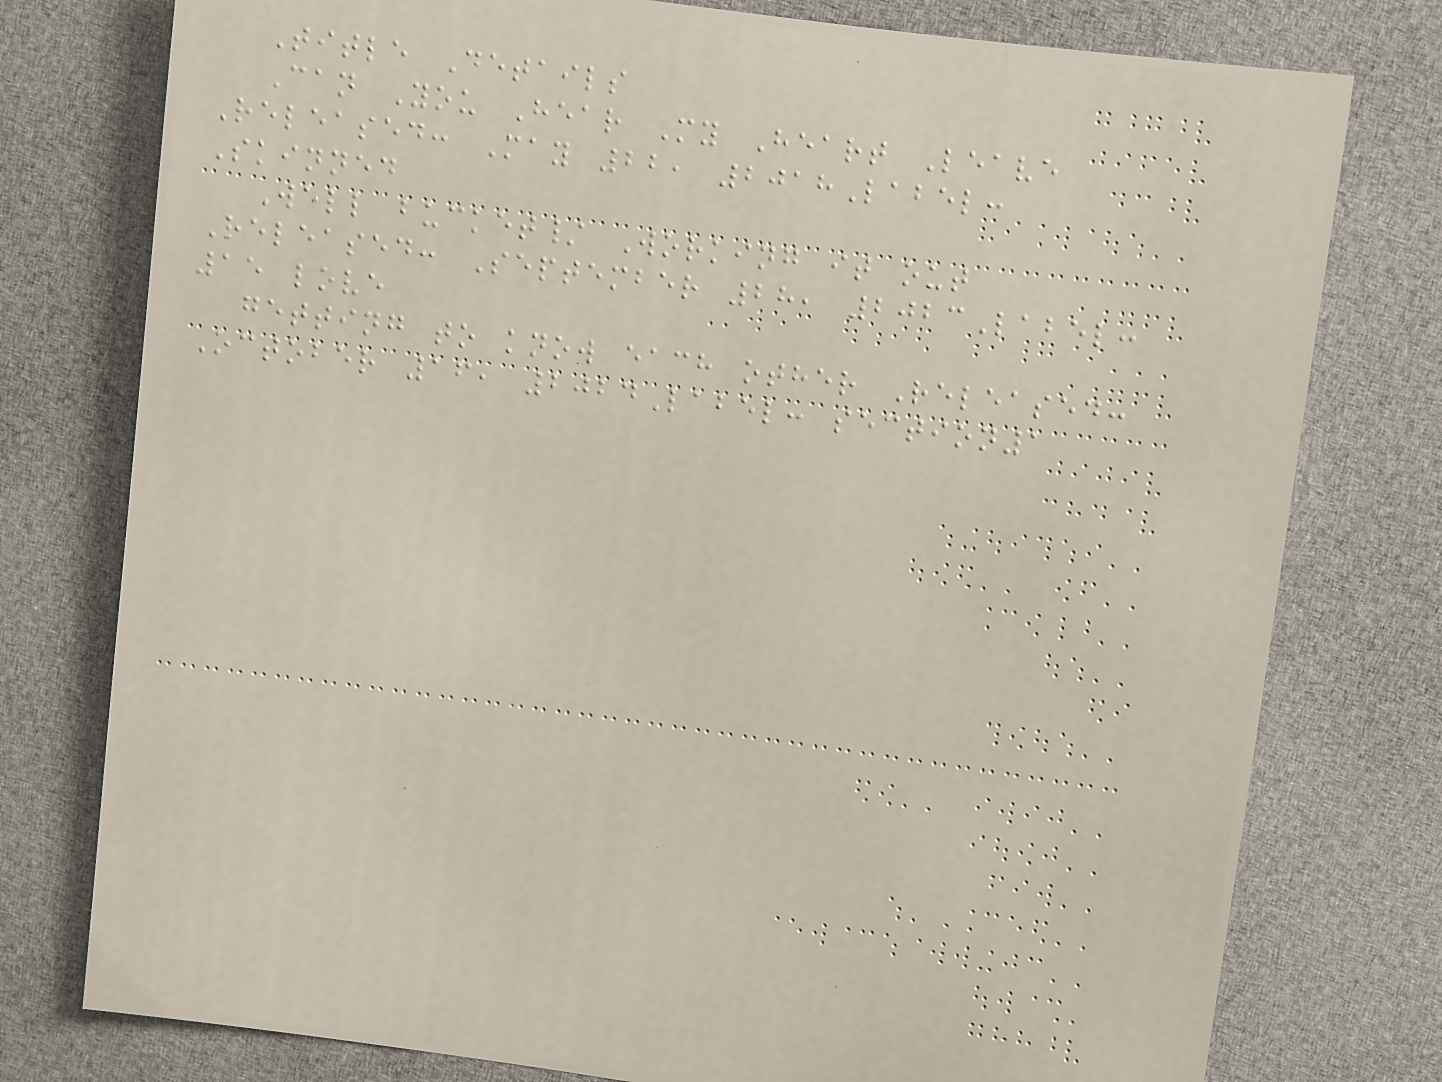Title Details
Can You Hear My Heart Leave
Released: May 22, 2018Label:
Skinned
Well bucket/ Working it out
Released: September 28, 2023Label:
15 love
getting to know each other Released:
October 16, 2024Label: section1
